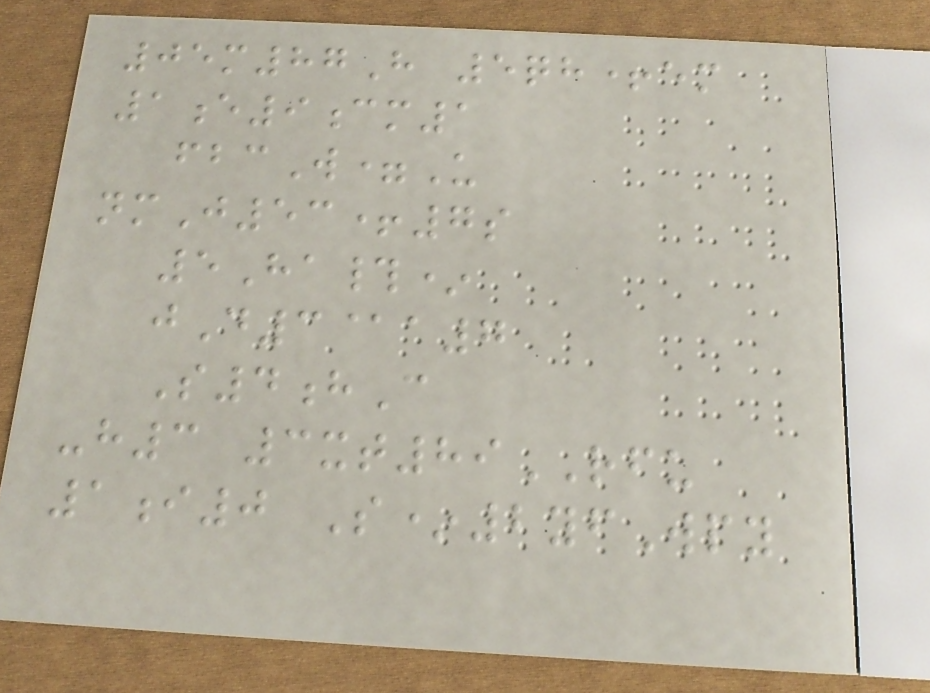05m87H 5qh+em
1e9cm1
fbcW=U
nmJ53+7s
5Ha#*
jD3@a7
S4hC
-h3 3xt89RFU
1i0 S*2yfWpy
